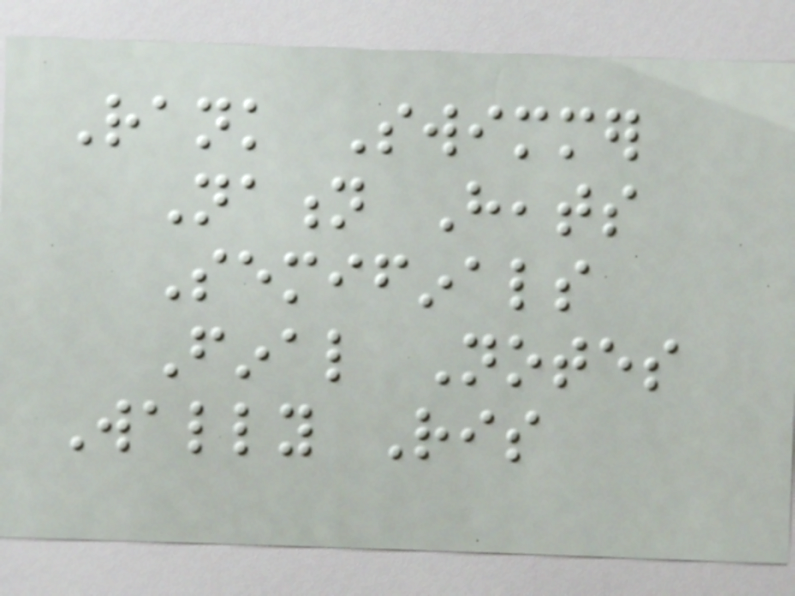Rank Swimmer
Nation Heats
Semifinals
Final Notes
Wally Ris
